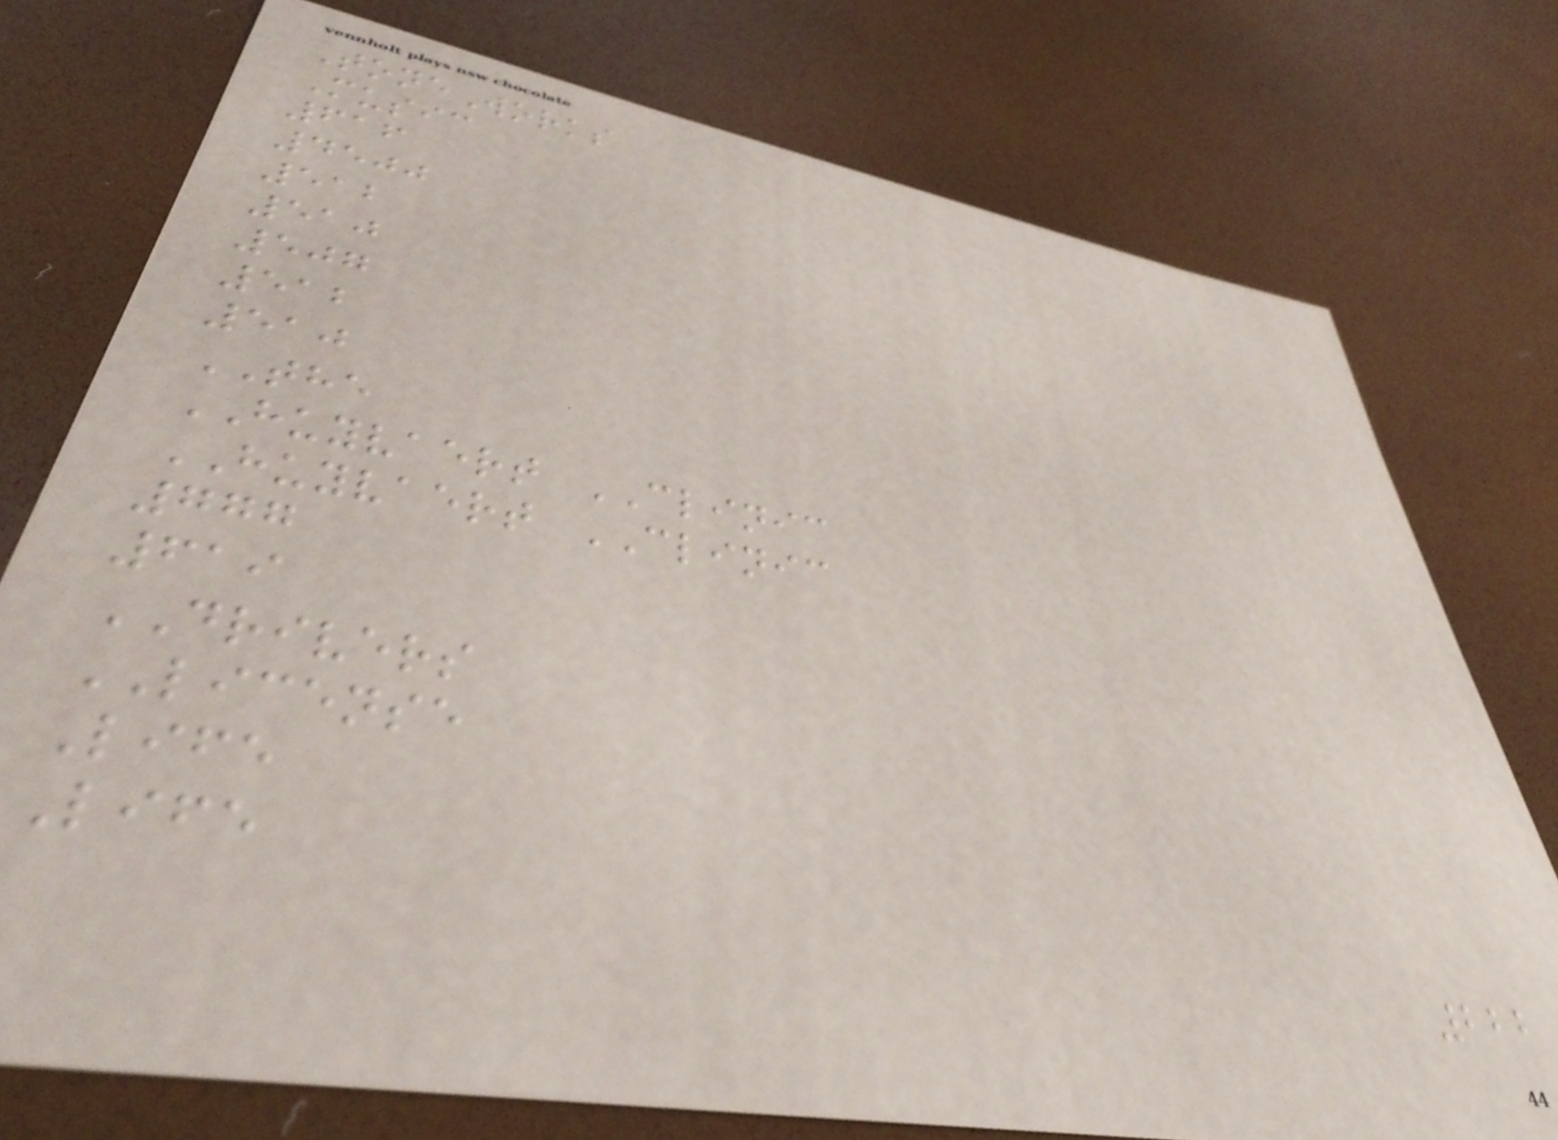ToneWorks
Music
616
4500
512
510
507
512
510
THE
HUYVAERT CLINIC
HUYVAERT CLINIC
777
619
DRIVERS
LICENSE
Life
Life
222
